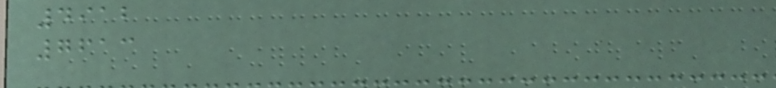4912
7613
